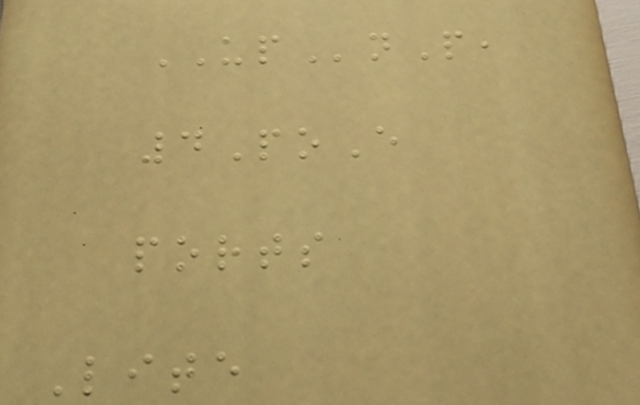UPnP,
4PoE
ports
Lite
